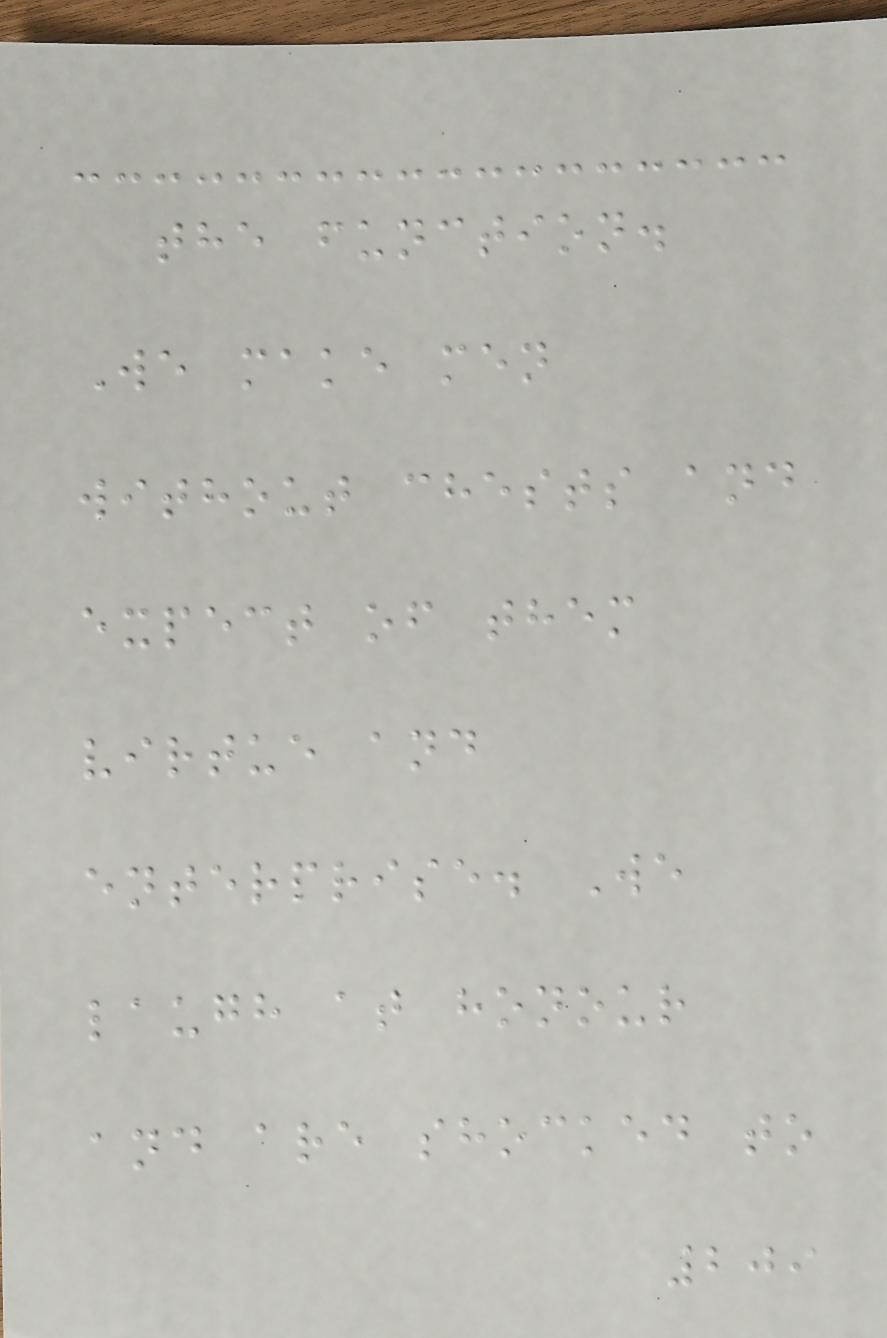the function.
We make men
without chests and
expect of them
virtue and
enterprise. We
laugh at honour
and are shocked to
209
